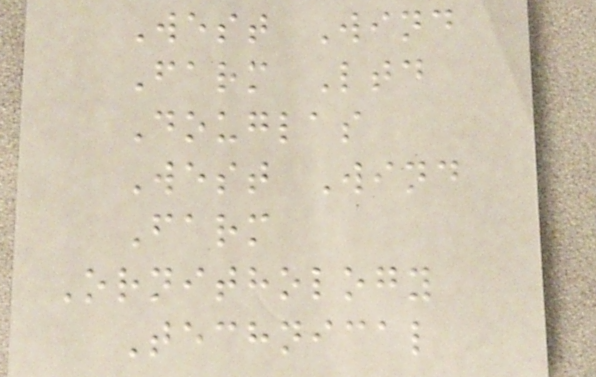West Wind
Farm Ltd
Douglas
West Wind
Farm
Ornithology
Technical
